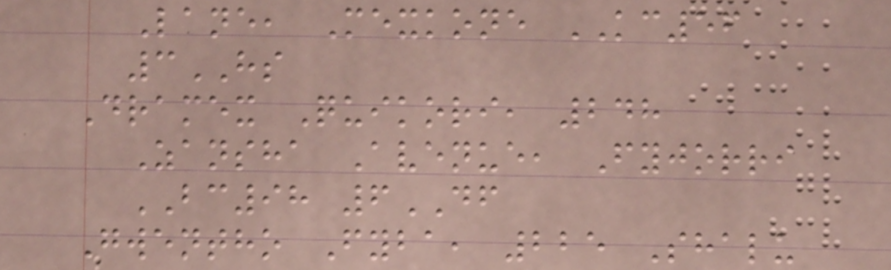Lane, Mexkone KC56
3HS
Dramex Quikori, 248
Zansha Avenue, Fyjorri
BC98 6DF
Gwentho Fyba, 225 Shalu
